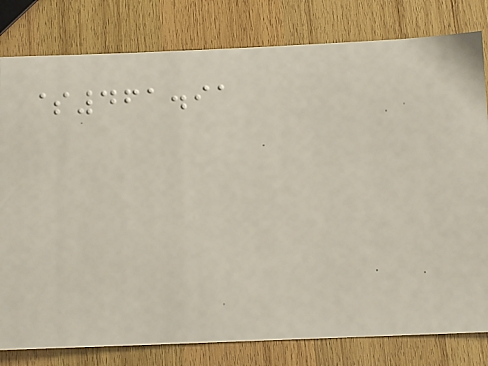$461.91
